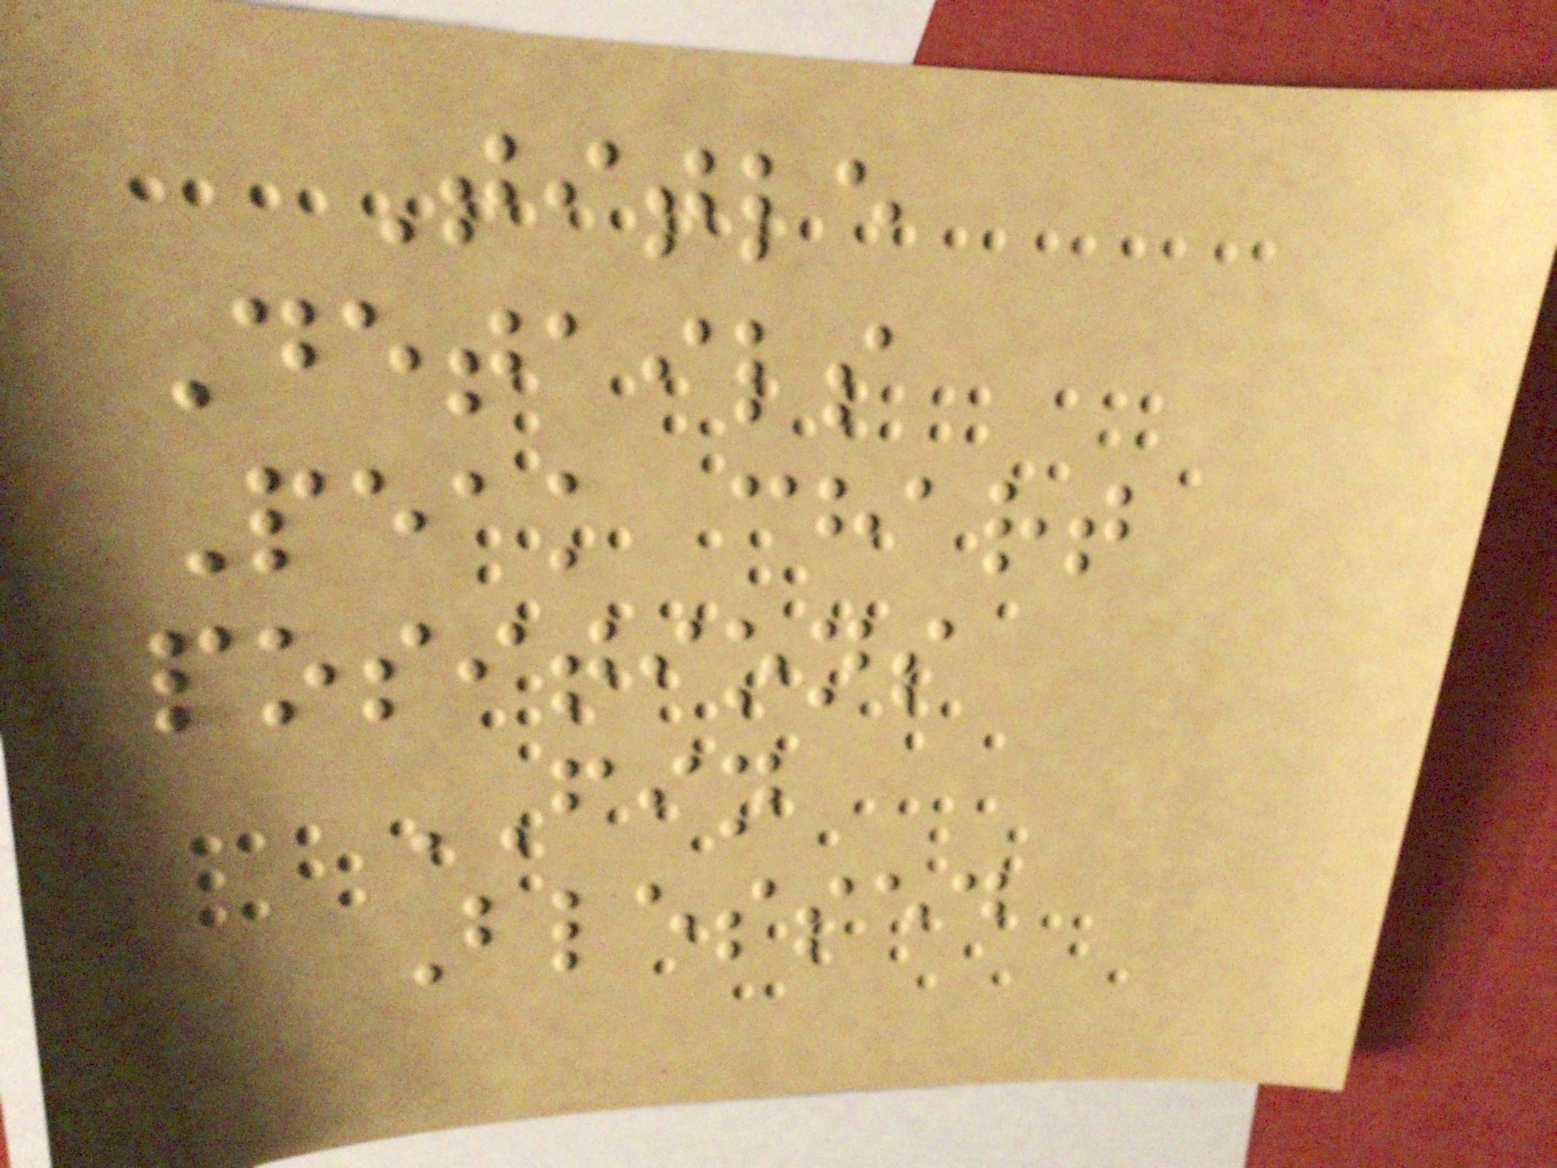Title
Details
Peak chart
positions
FIN
Blessed
